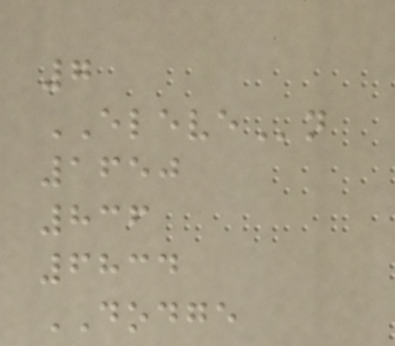7
ELEVEn
1650
836
6834
DODGE
